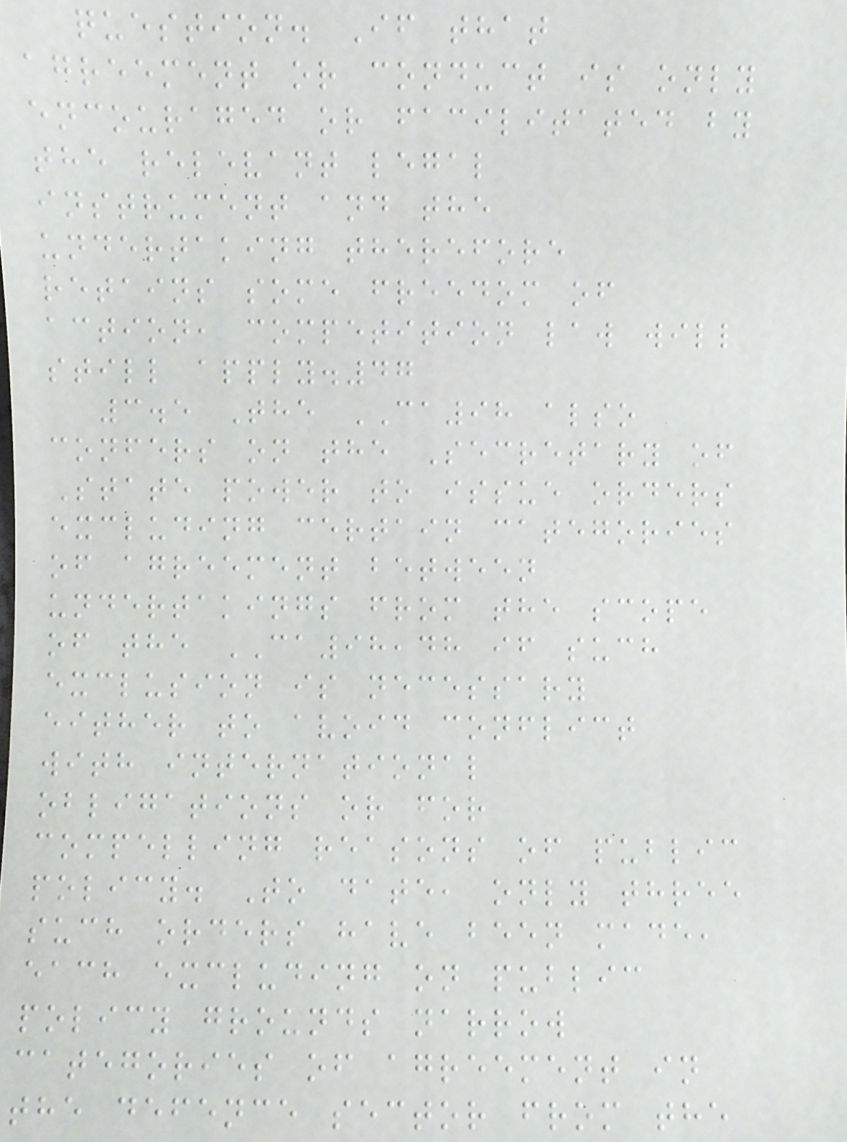question. If that
agreement or conduct is only
encouraged or facilitated by
the relevant legal
instrument and the
undertaking therefore
retains some freedom of
action, competition law will
still apply.47
3.5 The CA98 also
confers on the Secretary of
State power to issue orders
excluding certain categories
of agreement between
undertakings from the scope
of the CA98,48 if such
exclusion is necessary
either to avoid conflict
with international
obligations or for
compelling reasons of public
policy. To date, only three
such orders have been made,
each excluding on public
policy grounds narrow
categories of agreement in
the defence sector from the
